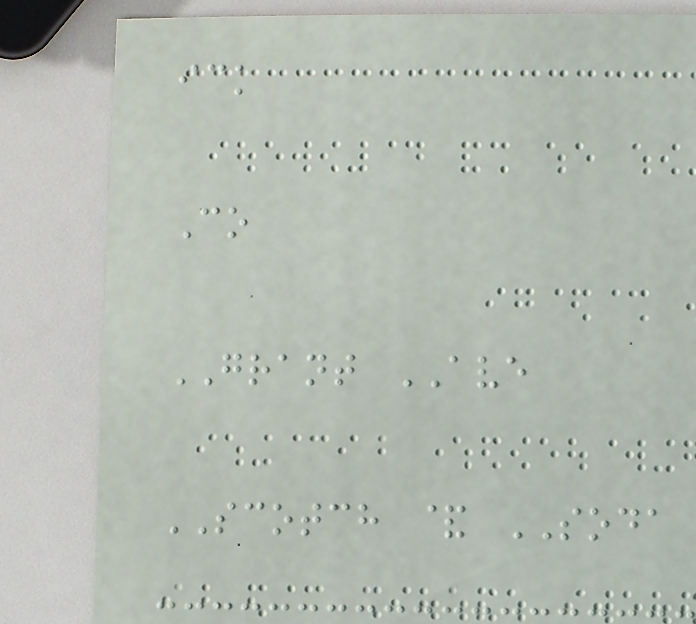ick
Co
GRANT AVE
SCOTCH & SODA
